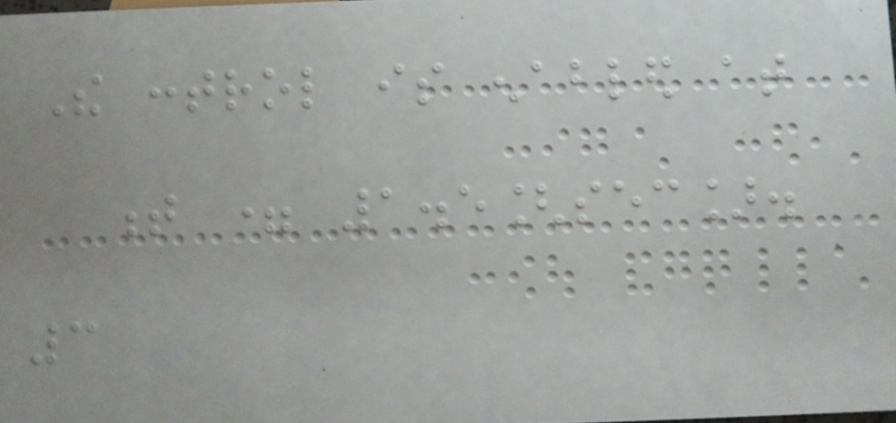The control is enabled at
t = 1.5[sec].
3
